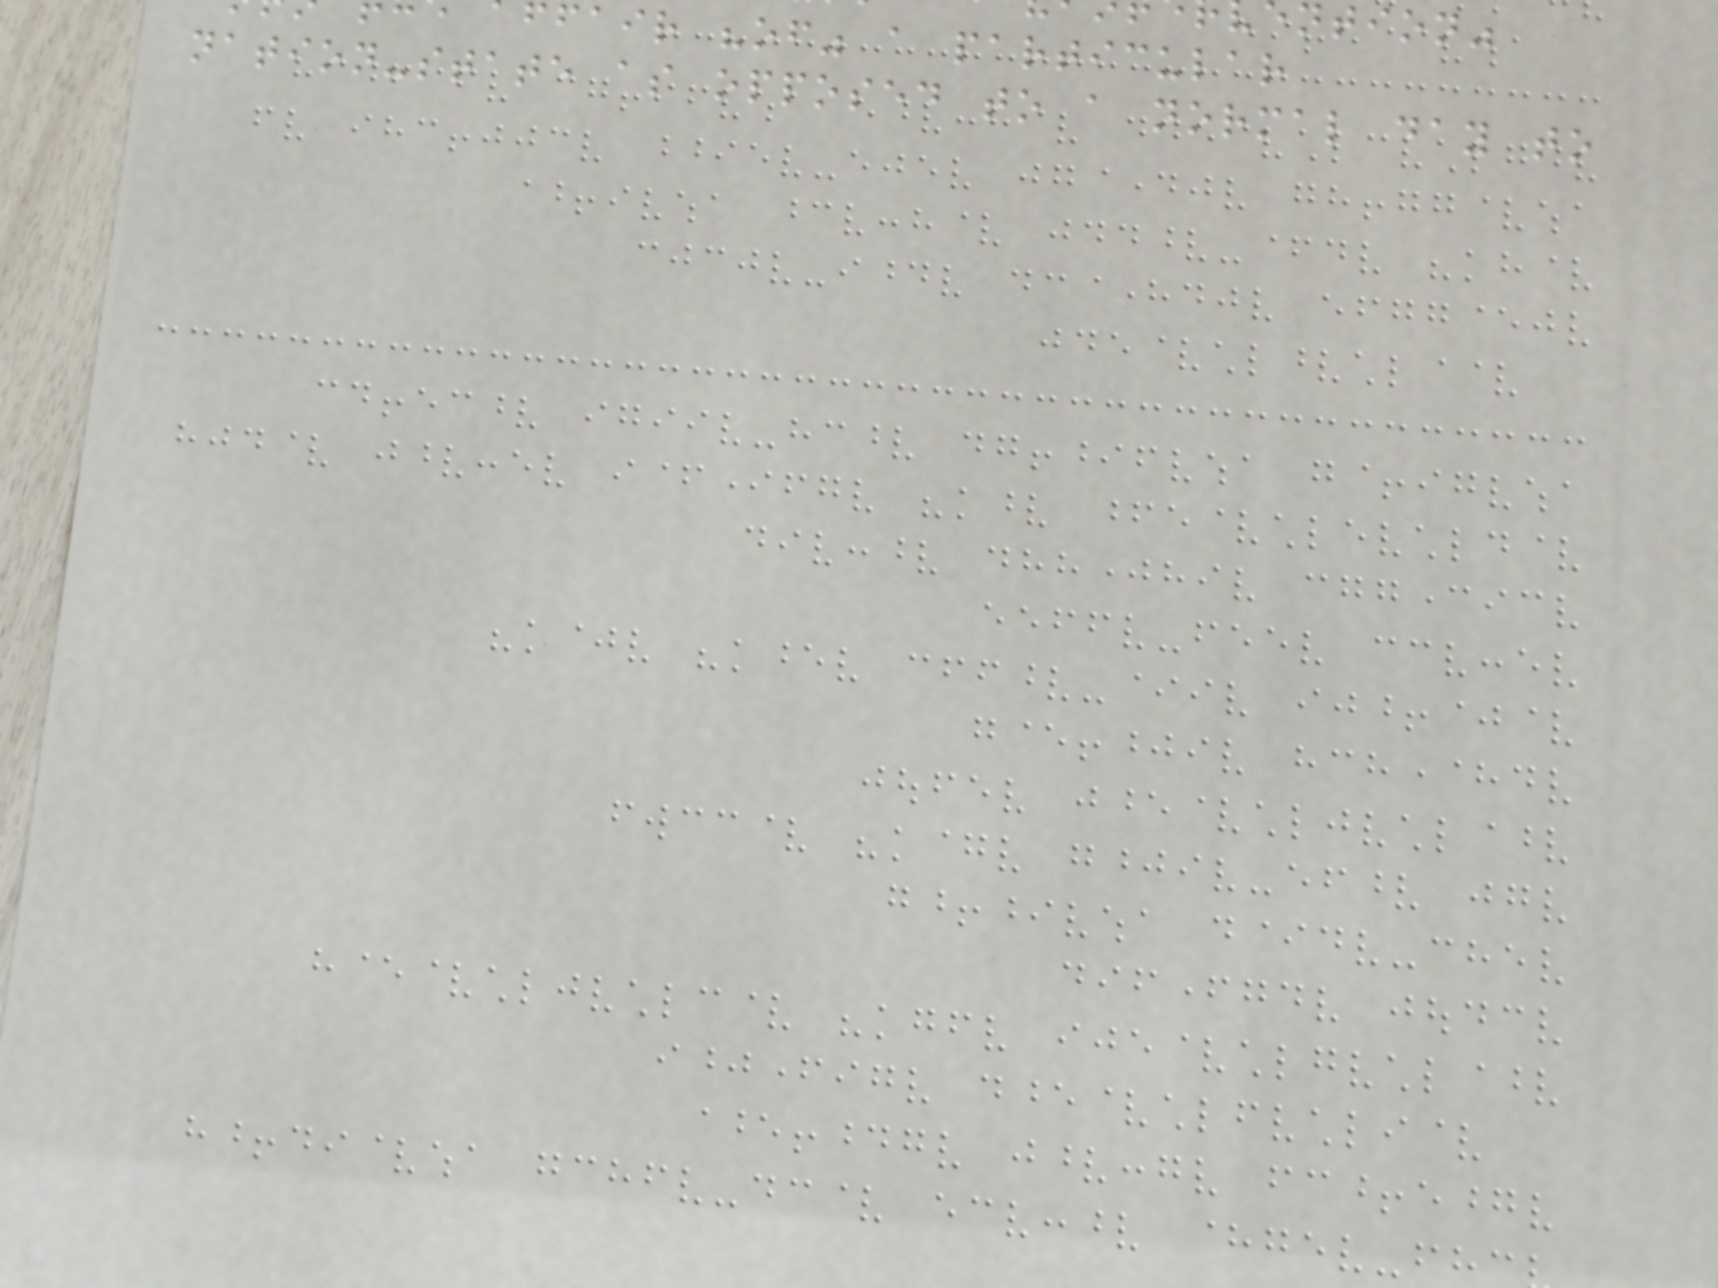ffair "of" a particular
nation-state as opposed to a normal day to
